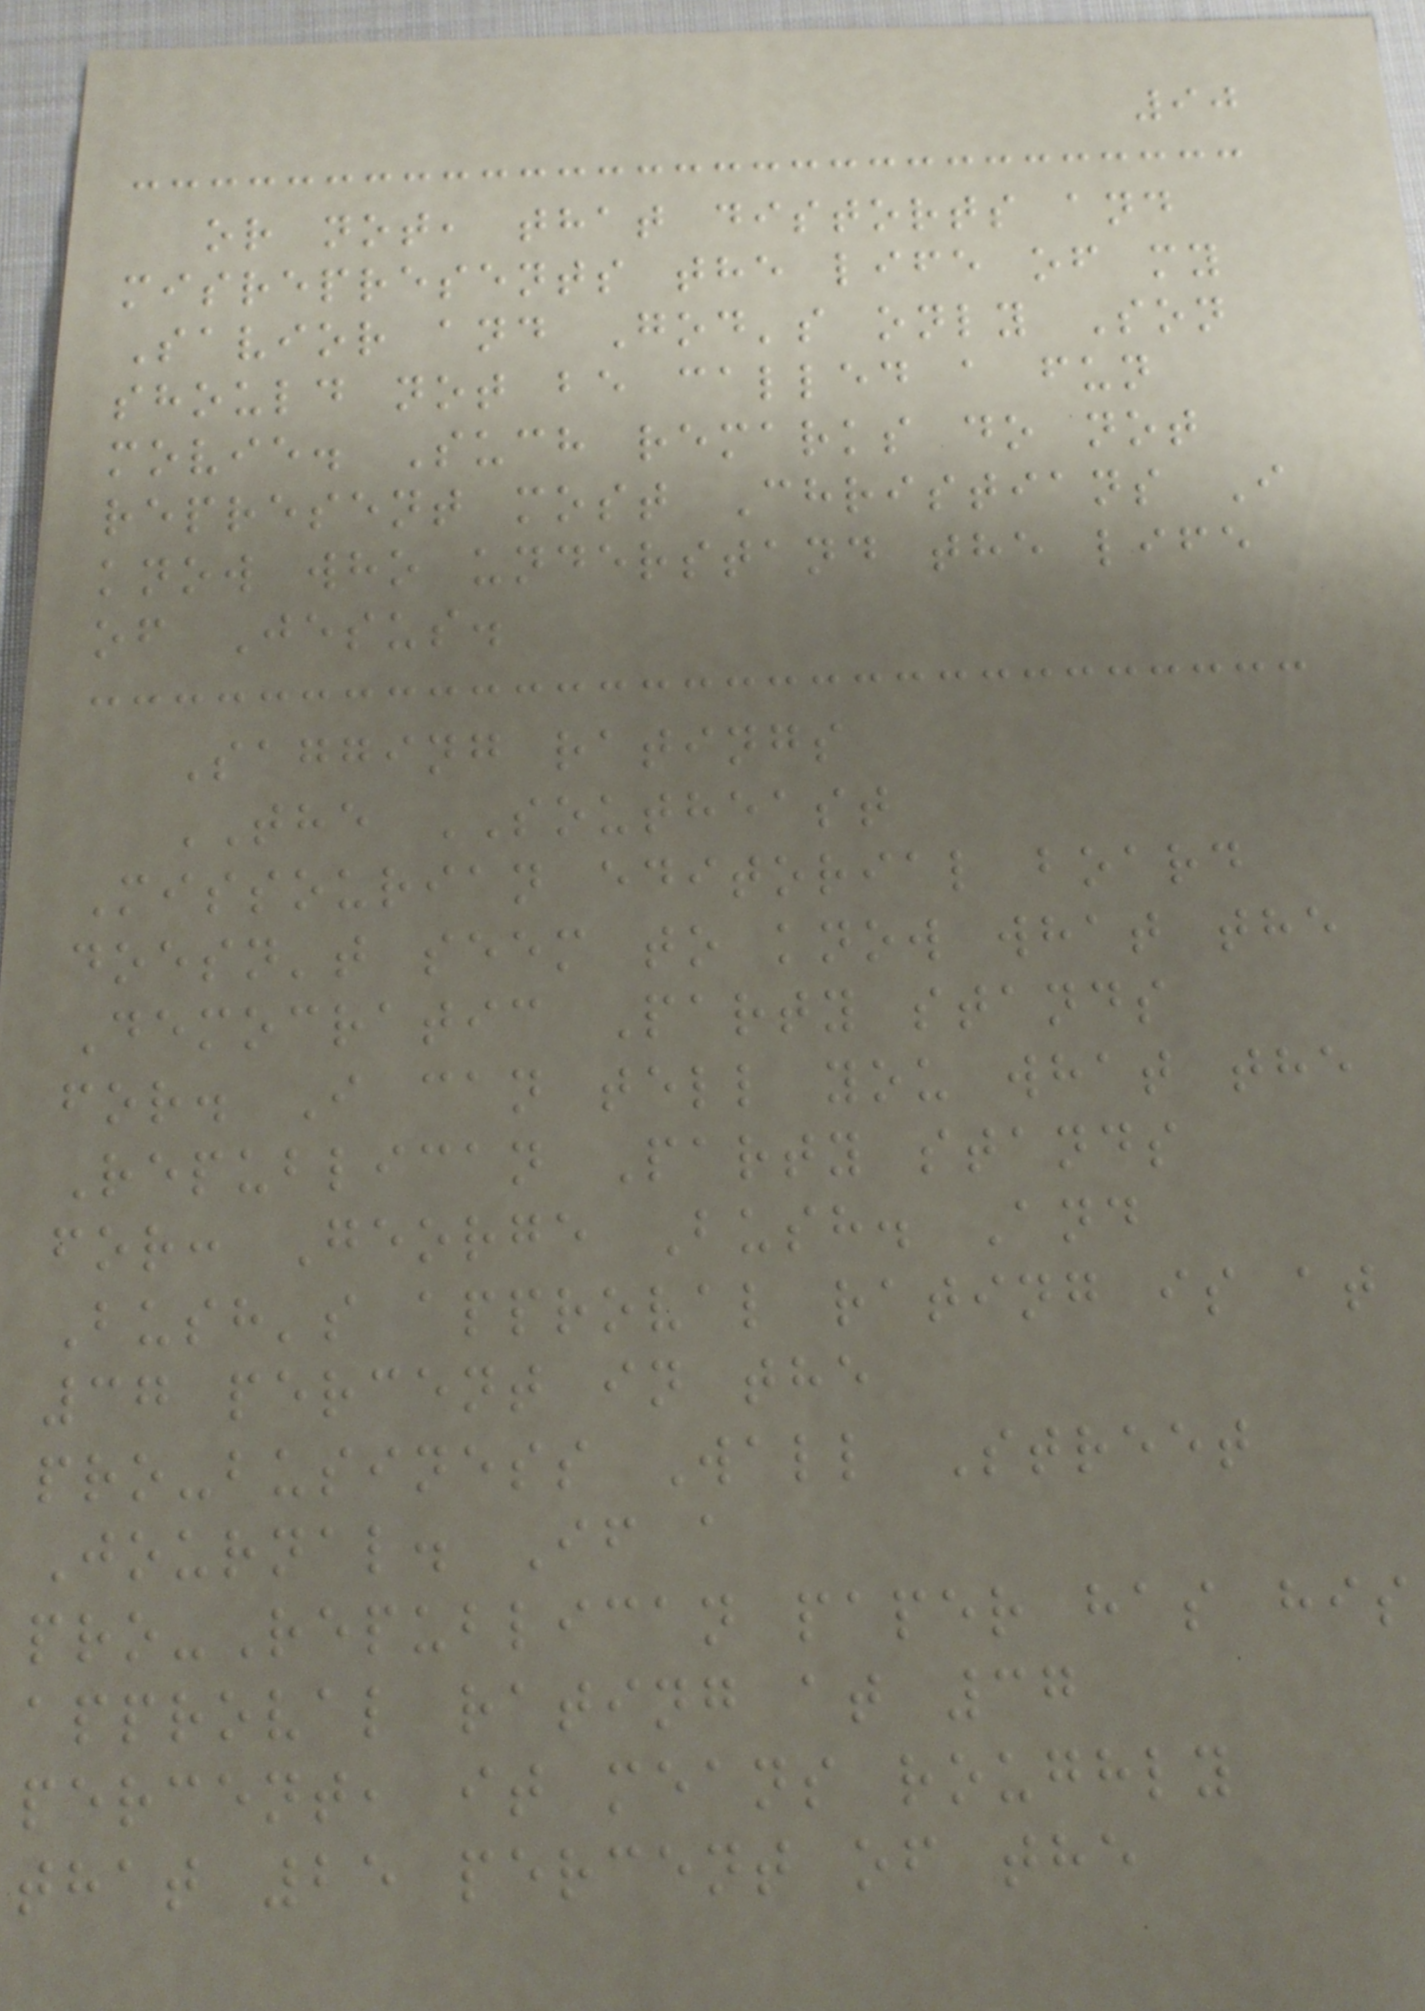90
or not, that distorts and
misrepresents the life of my
Savior and God's only Son
should not be called a fun
movie. Such remarks do not
represent most Christians I
know who understand the life
of Jesus.
Sagging ratings
THE SOUTHEAST
Missourian editorial board
doesn't seem to know what the
Democratic Party stands
for. I can tell you what the
Republican Party stands
for: George Bush. And
Bush's approval rating is at
37 percent in the
pro-business Wall Street
Journal. If a
pro-Republican paper has his
approval rating at 37
percent, it means roughly
that 25 percent of the
